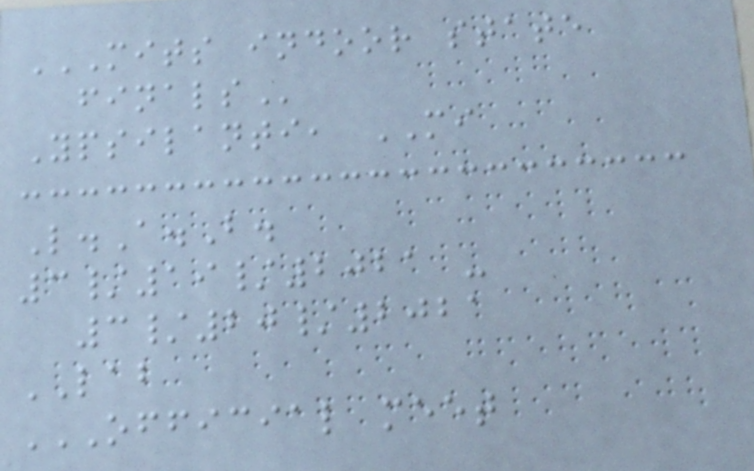MITS INDOOR STATE
FINALS
Ypsilanti, MI
L.A.B.
3/19/2021 -
3/20/2021
LAB
OFFICIAL MEET
